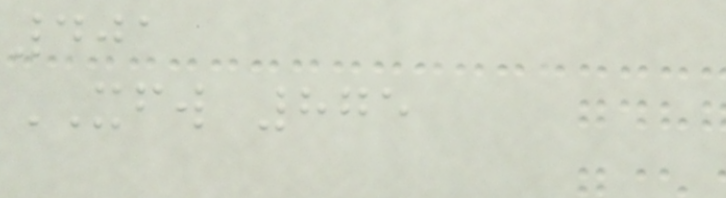401
XFW 875
